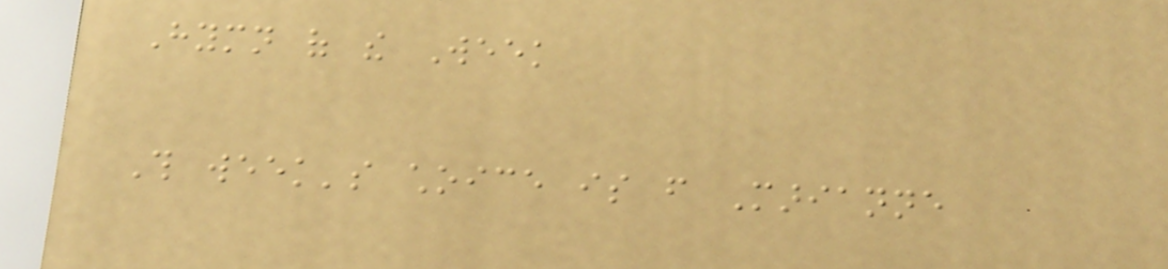Hymn of the Week
This week's choice is from Marianne
